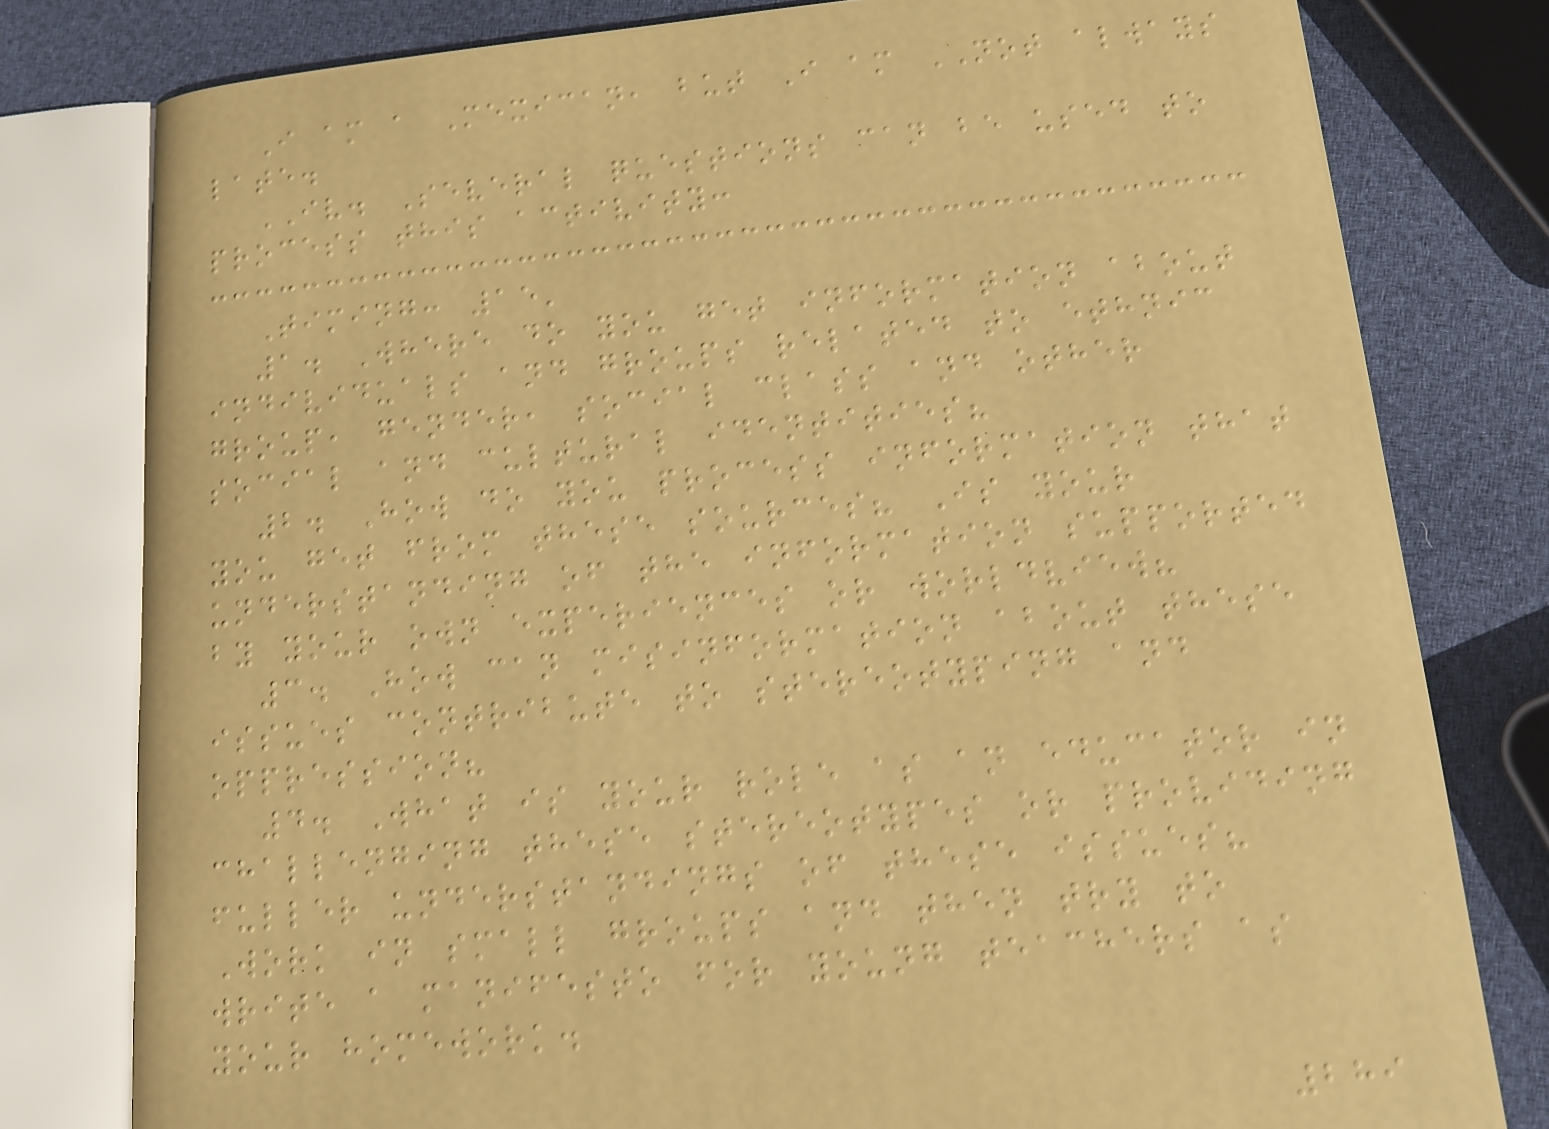I am a Mexican, but I am NOT always
late.
IV. Several questions can be used to
process this activity:
Timing: 15'
1. Where do you get information about
individuals and groups related to ethnic
group, gender, social class and other
social and cultural identities?
2. How do you process information that
you get from these sources? Is your
understanding of the information supported
by your own experiences or worldview?
3. How can misinformation about these
issues contribute to stereotyping and
oppression?
4. What is your role as an educator in
challenging these stereotypes or providing
fuller understandings of these issues?
Work in small groups and then try to
write a manifesto for young teachers as
your homework.
289
